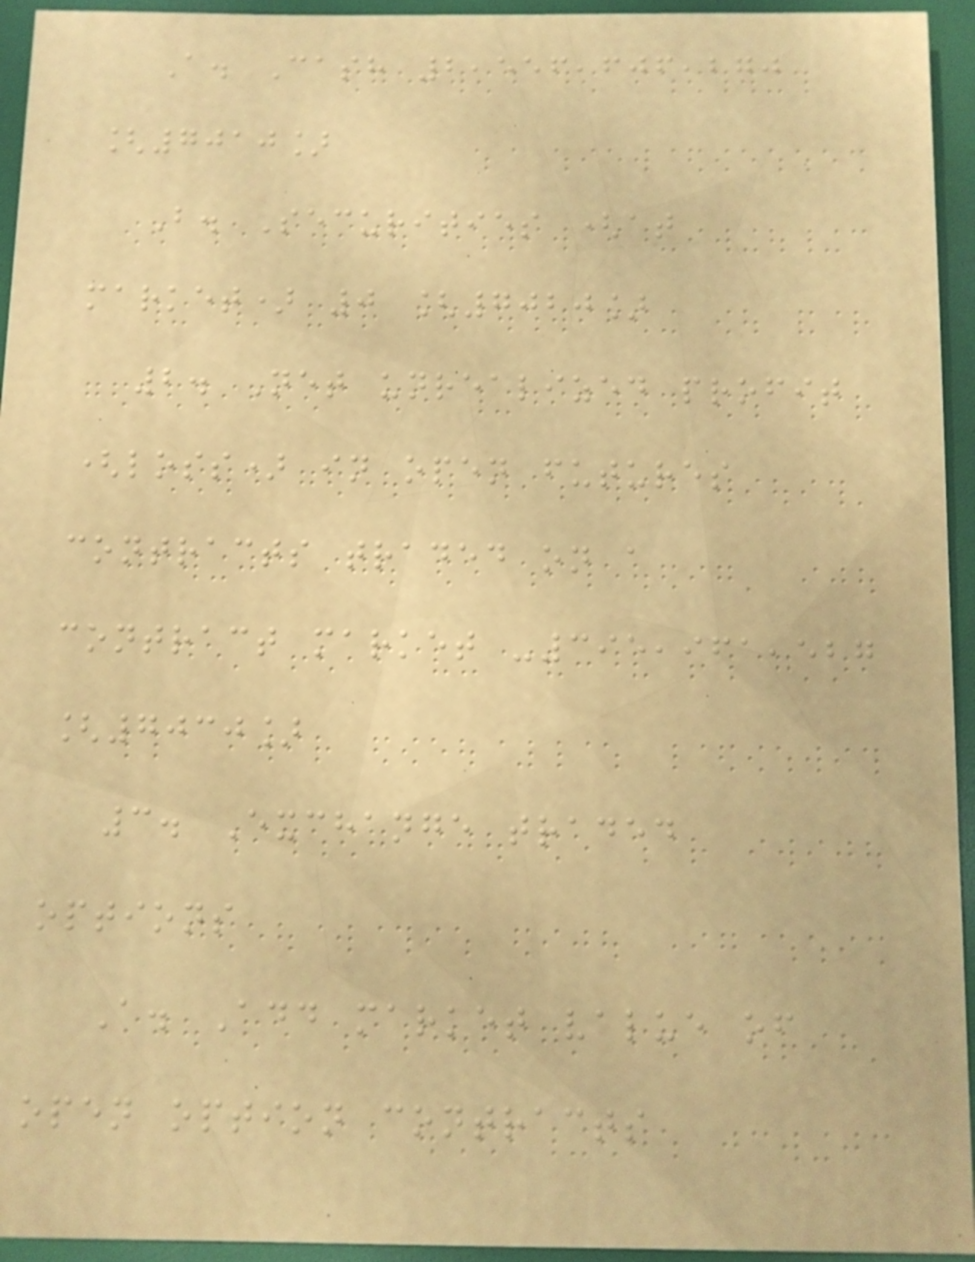A. Cash 2,556,606,270
[7010]
B. Securities (at
market) 0 [7020]
2. Net unrealized profit
(loss) in open futures
contracts traded on a
contract market -395,961,527
[7030]
3. Exchange traded
options
A. Add market value of
open option contracts
